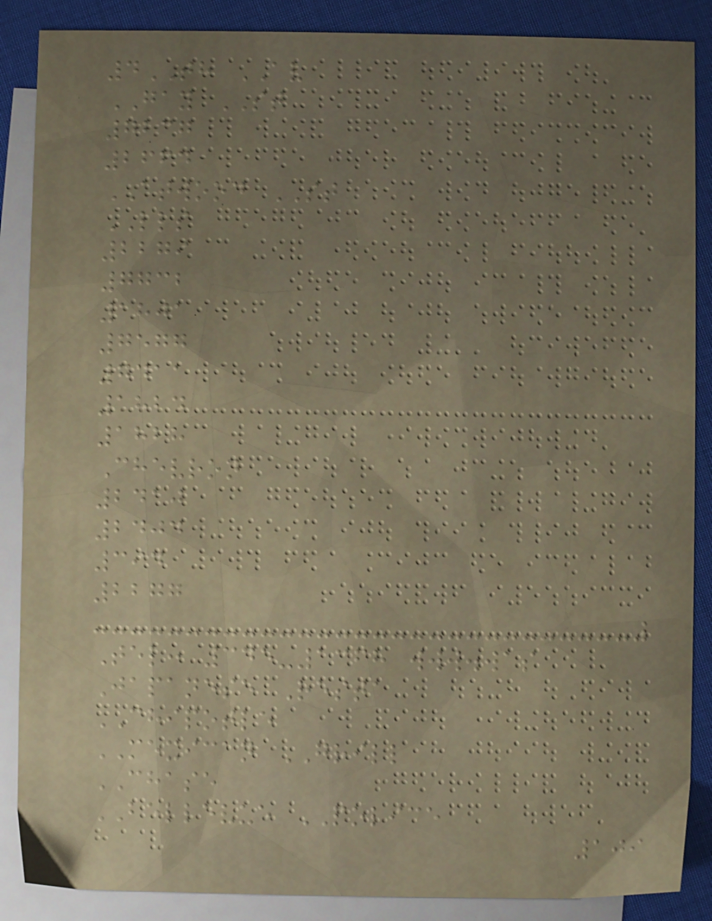4TH AV
GAY ST
7237
2664
ATWOOD ST
LLS
2279
7732
1801
7577
7411
1824
1828
Chevron
2410
2404
394
2277
Tel: 345-1368 www.was
Japanese Resta
CHIPOTLE
MEXICAN GRILL
CHASE
BELLEVUE POLICE
109
